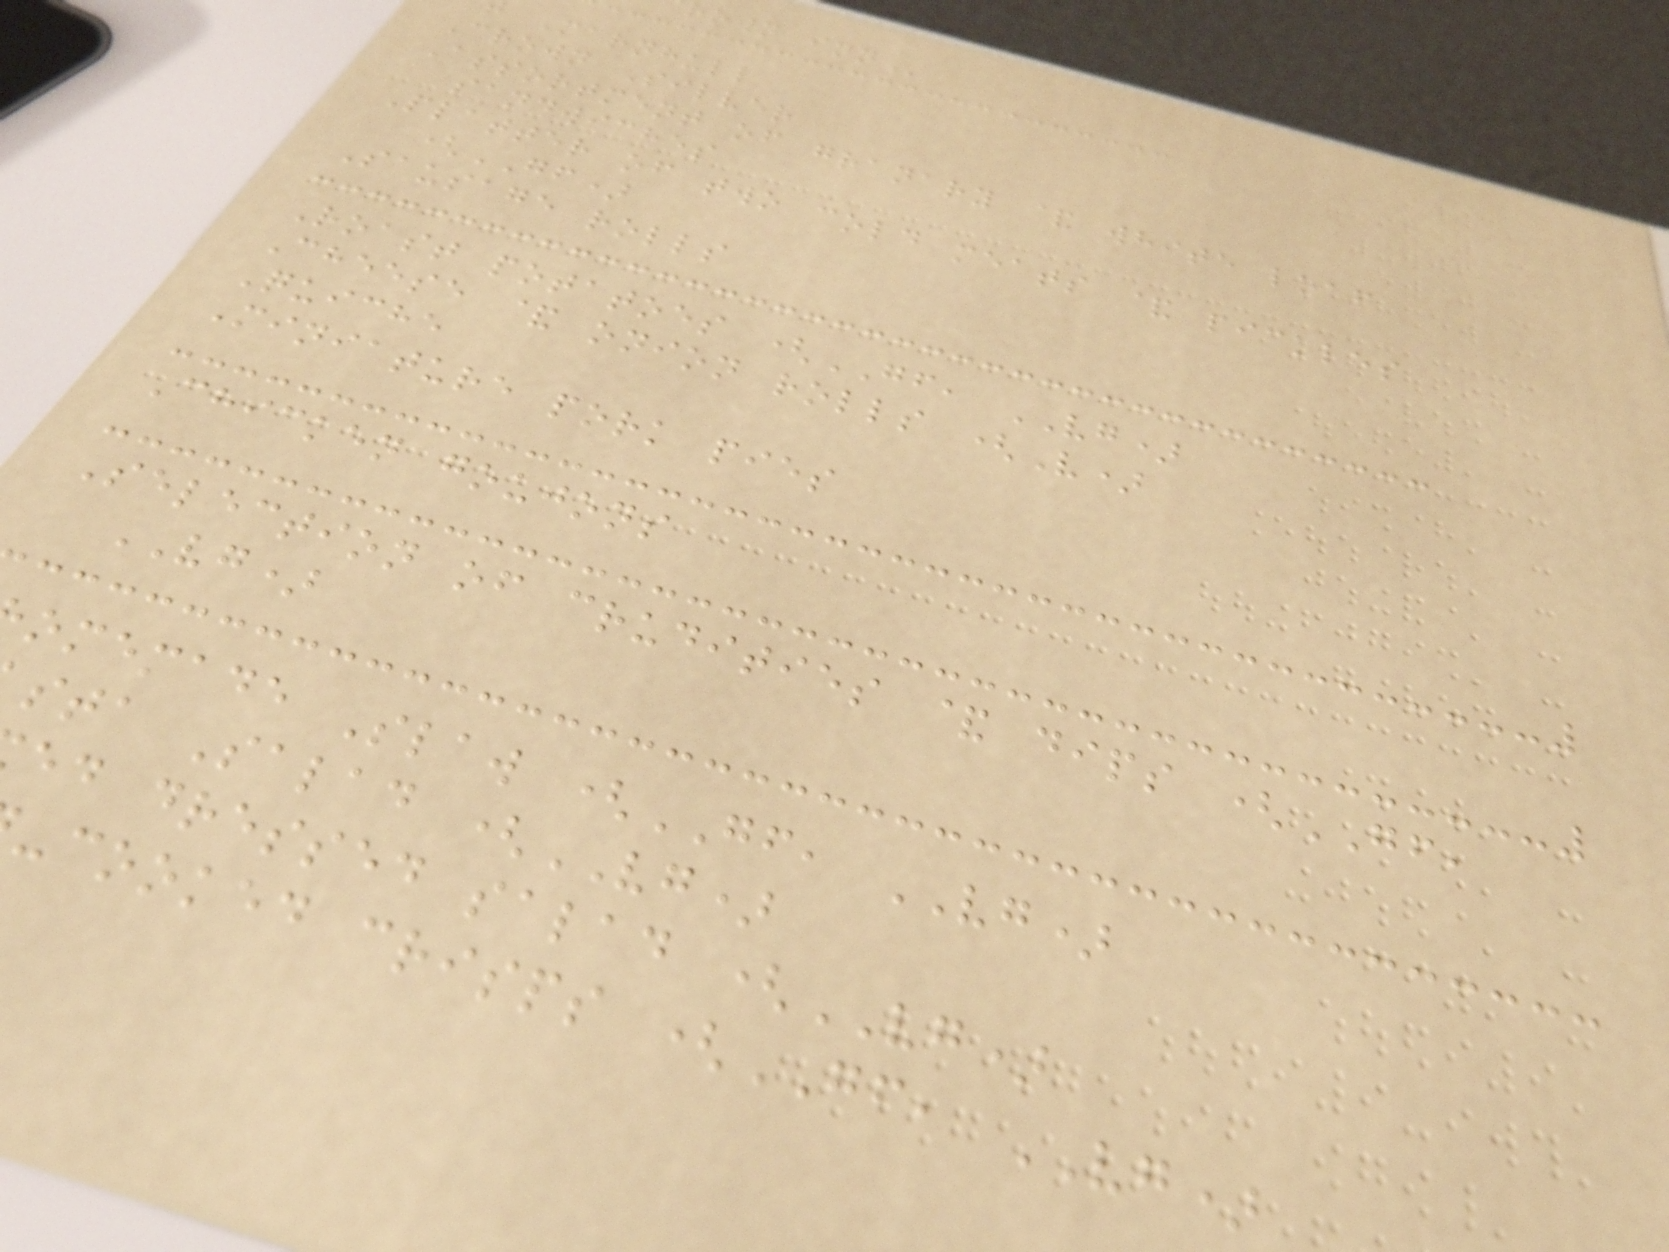Marnhull
Crown Silver
Assortment of granary & white loaf
sandwiches
Platter of two cold meats & pickles
(GF)
Sausage rolls
Roast potatoes (GF, VG)
Cheese & onion rolls (V)
Quiche
Miniature pork pies
Chicken goujons
Selection of crudities & dips (GF,
VG)
omemade Slaw (GF, VG)
sta Salad (VG)
ed dressed salad (VG)
-cooked crisps (GF, VG)
